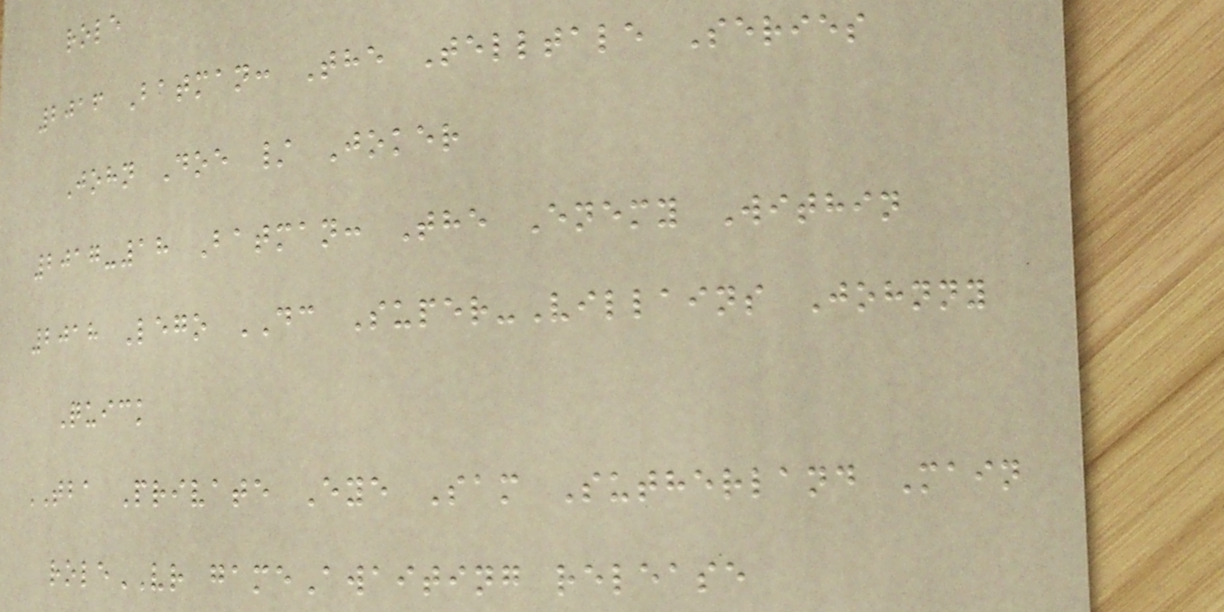role
2016 Batman: The Telltale Series
John Doe / Joker
2017-18 Batman: The Enemy Within
2018 Lego DC Super-Villains Johnny
Quick
TBA Private Eye Sam Sutherland Main
roleVR gameAwaiting release
